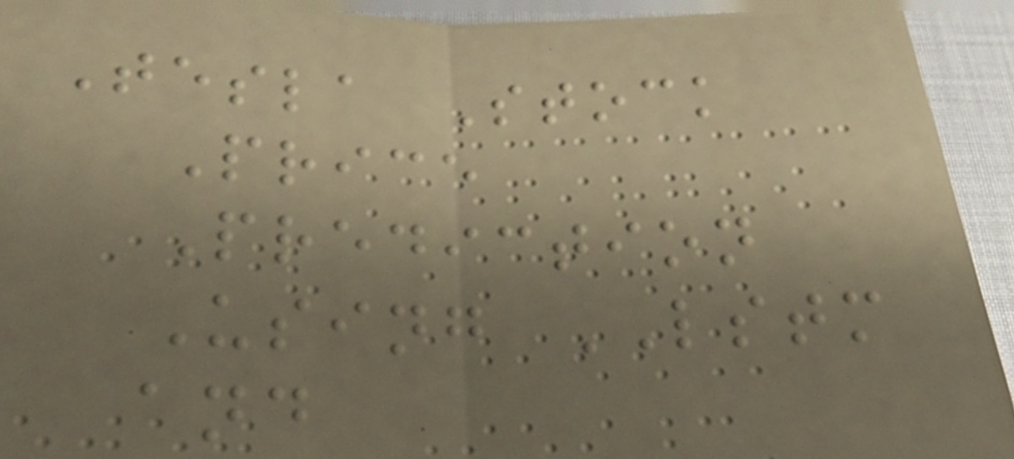Tesla Stock
Price
Prediction
Using LSTM
and
